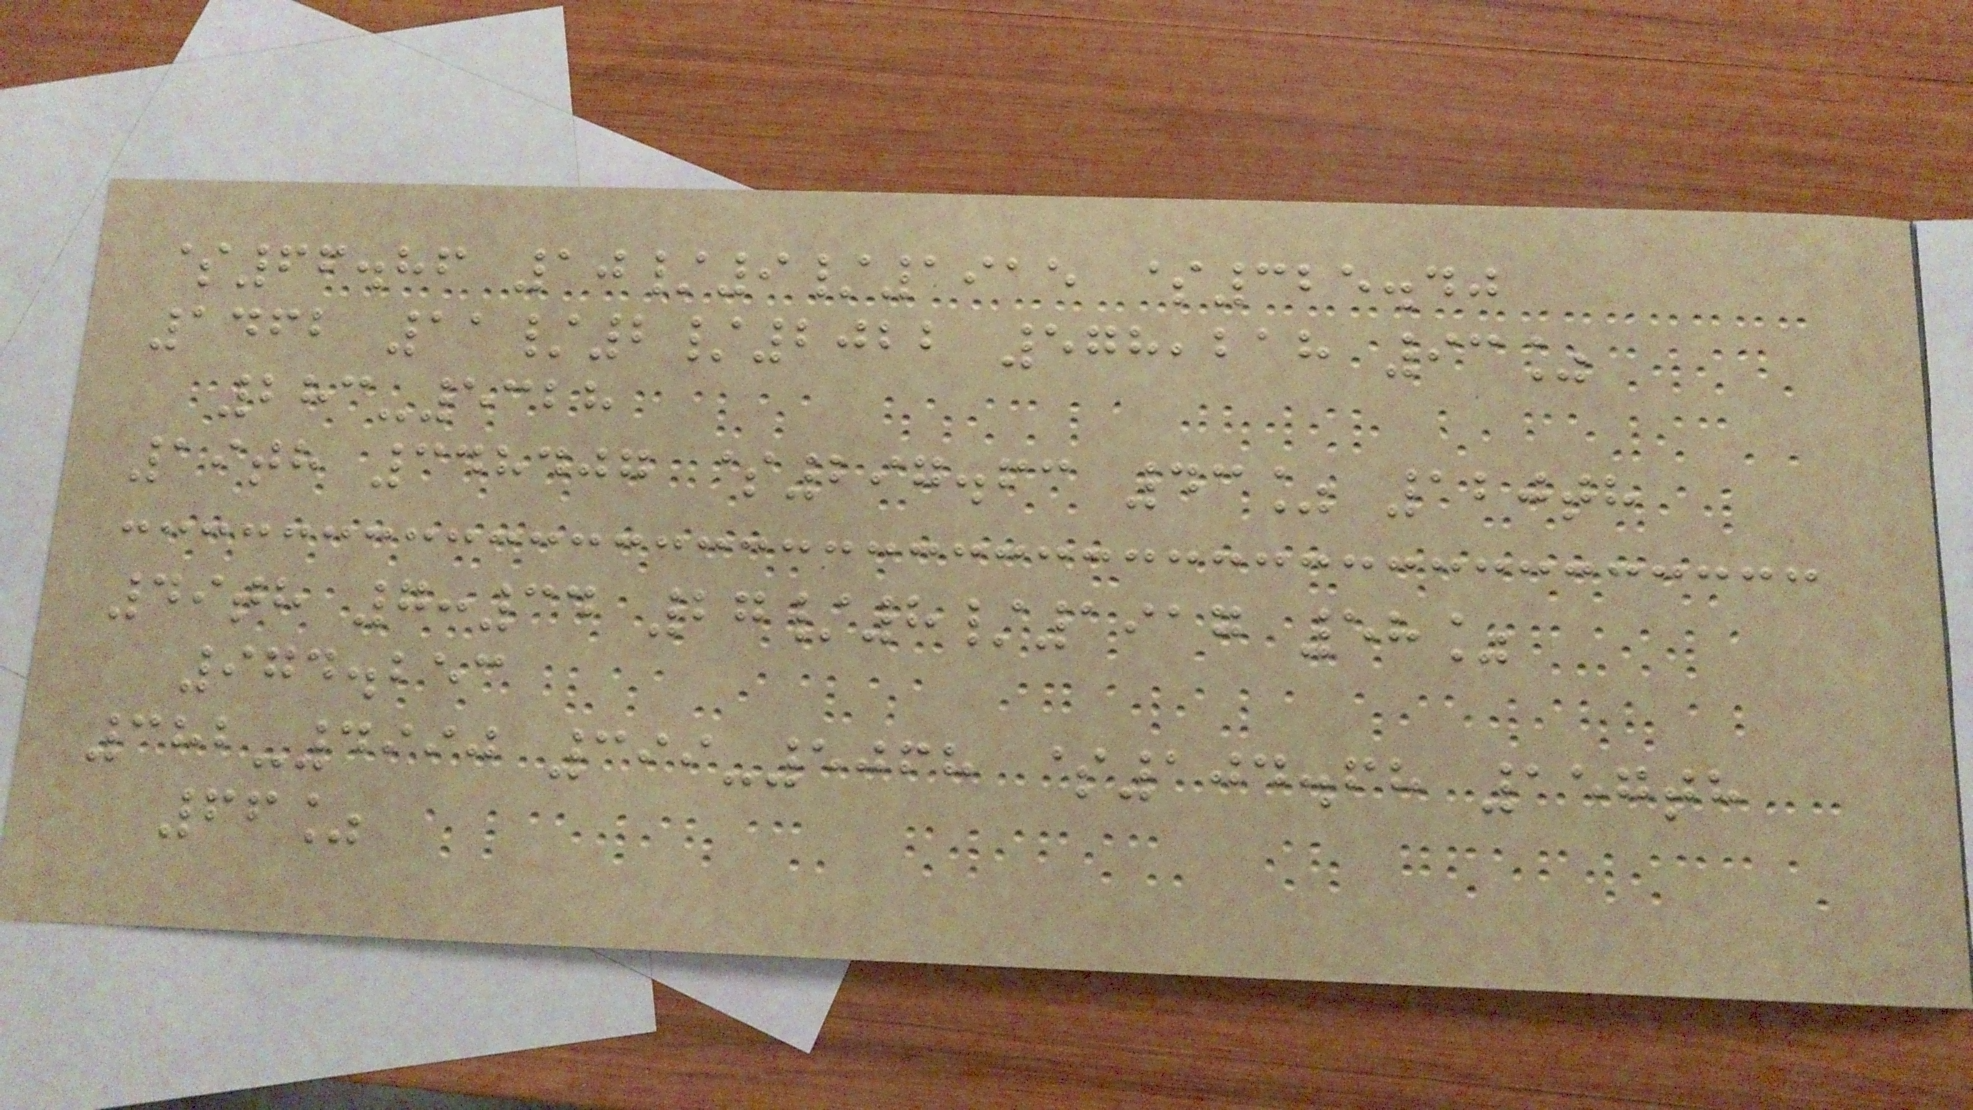$66.86 10/9/1915 $325.40
1462 11/2/2022 578,218 93%
283-5328
19th 348407 $297.63 43% 120th
49th 7:34 27/8/1917 58%
974.253
382-4990 399-5068 $104.68 157th
66%
